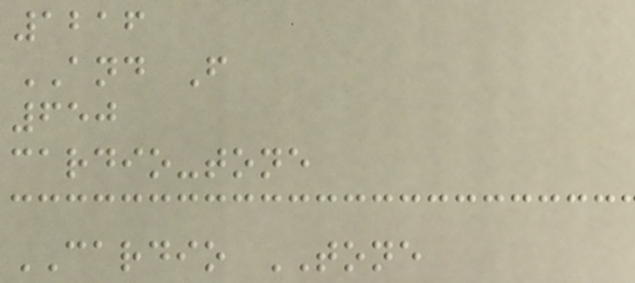1216
AND F
650
cardio-tone
CARDIO TONE
